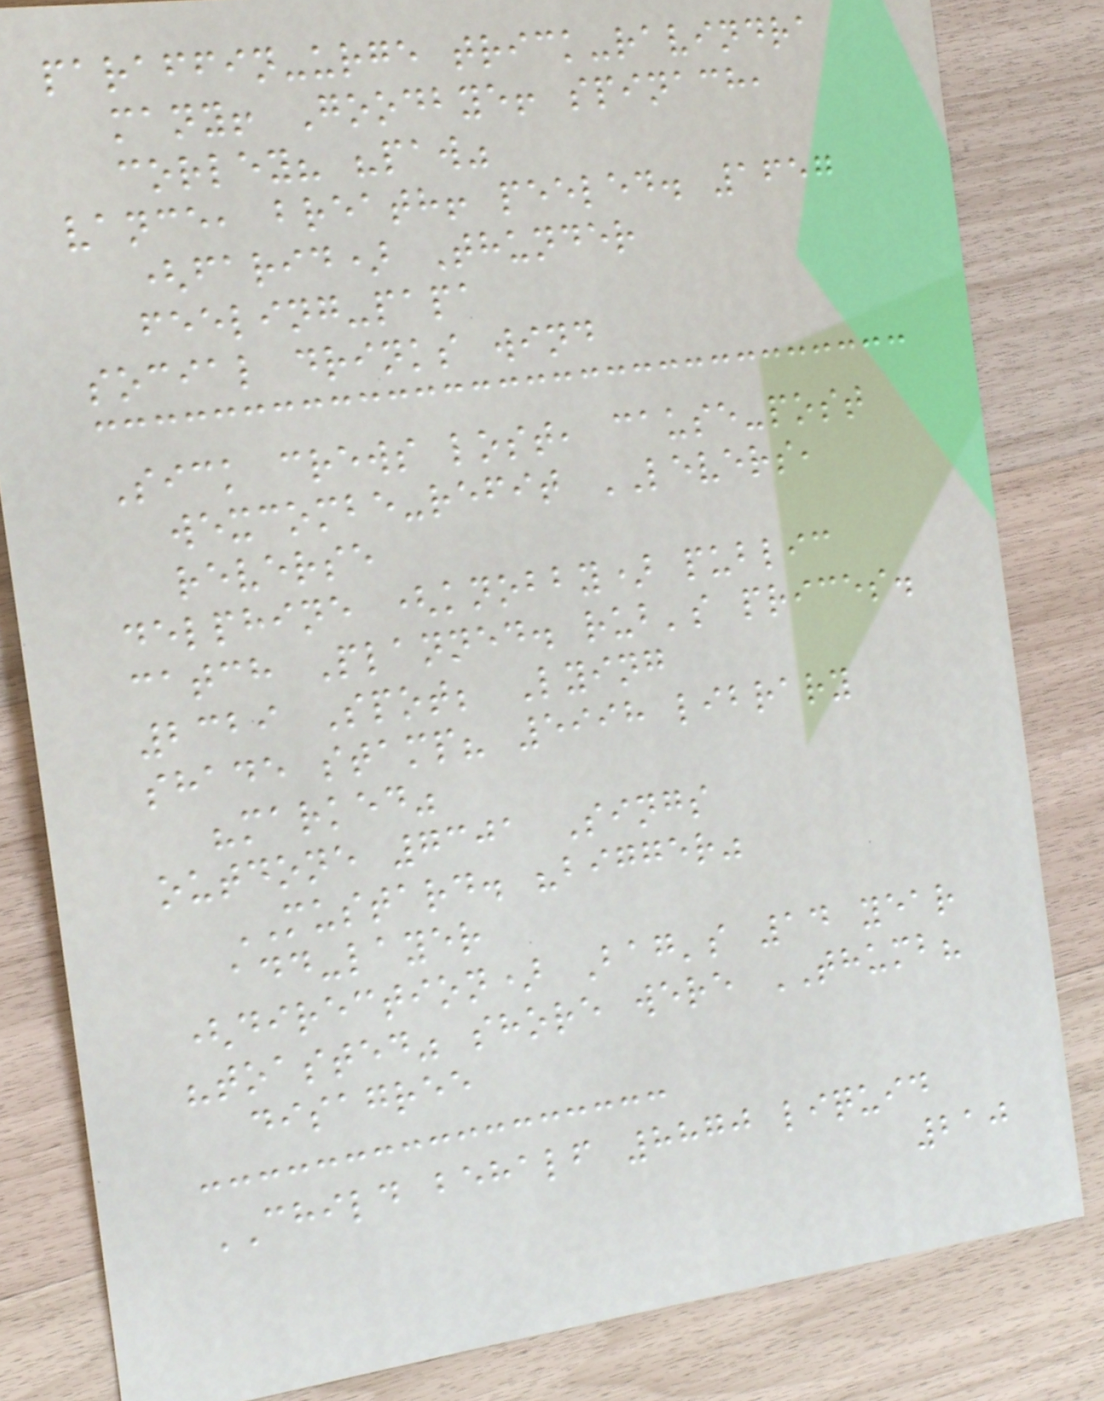paraffin-urge trick-ravindra
many! Goodbye! spinach,
corley? "paw"
vance, breath! peeled. 1657
(farid) Thunder
feeling-papa
social drinks wind
Sick crews lost, cause-post
wexcombe-refit LEVERS,
reverse
delphine (knobby) public
catch Planned. rub's prices.
2329 Spot; Lying
shade stamp? 5998 library
"marked"
outdone 7301 Sings
MUSTARD. "bigger"
add-layer
(direction) Bag's 14 year
"toasted" shore were THUMB?
disagree
CHILD behalf 8870 liquid
210
